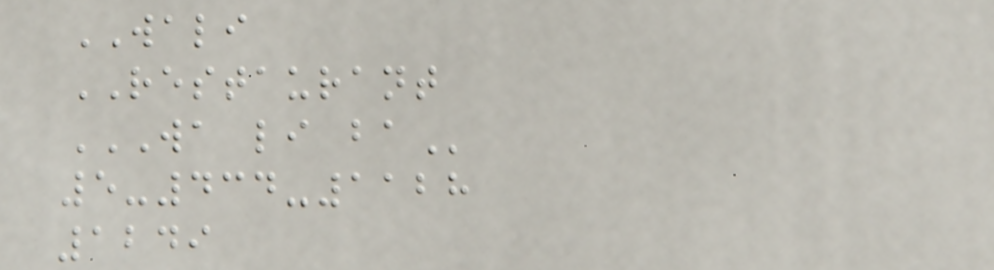WALI
RESTAURANT
WA LI BA
5-434-1128
1249
